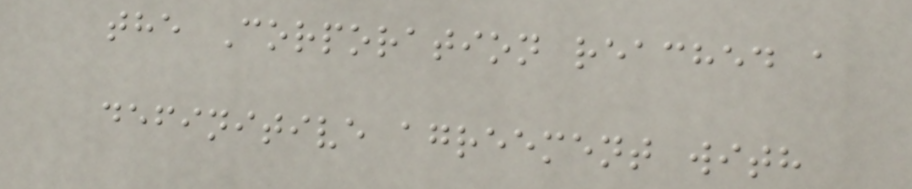the Corporation reached a
definitive agreement with
